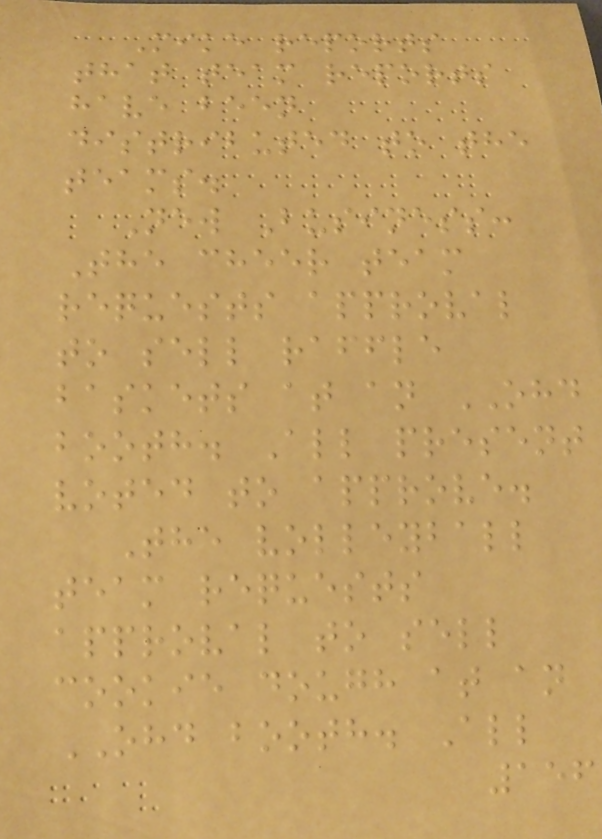Mike reports
that team reports
have been
distributed to the
teams.
New Business:
The cheer team
requests approval
to sell raffle
baskets at an OHD
booth. All present
voted to approve.
The volleyball
team requests
approval to sell
cookie dough at an
OHD booth. All
156
